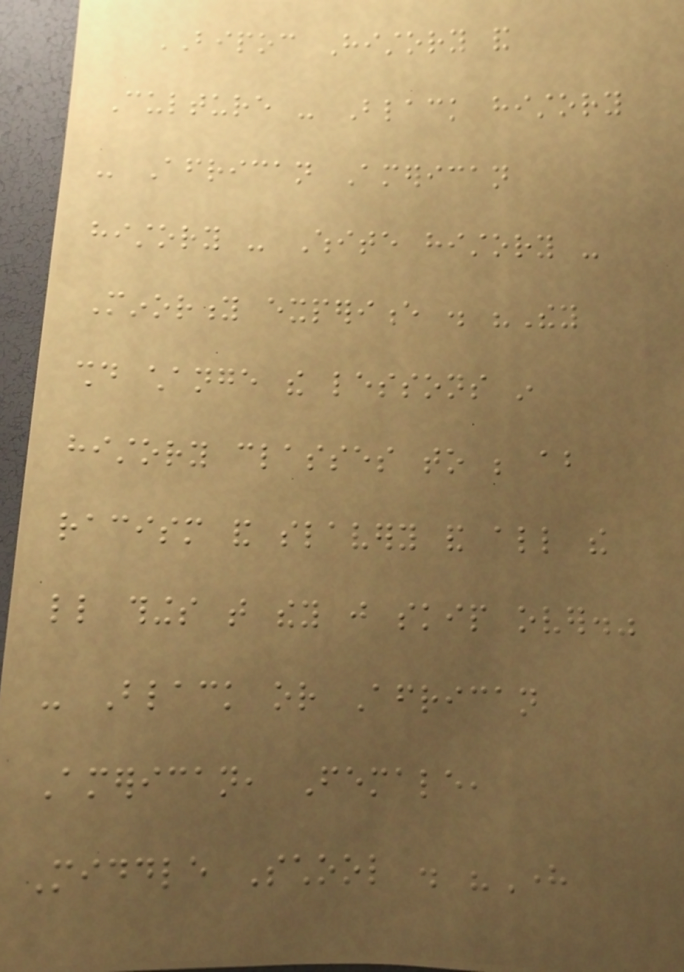BIPOC History and
Culture - Black history
- African American
history - White history -
Minority experience . "They
should change the lessons in
history classes to be about
racism and slavery and all the
little things that they just skip over."
- Black or African
American, Female,
Middle School . "Here
